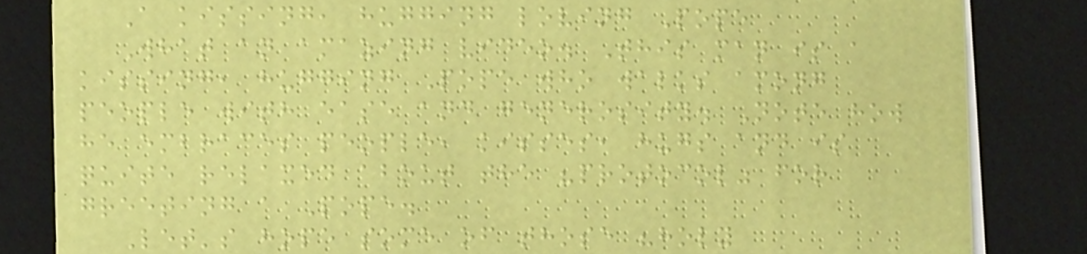A kissing, hugging loving Pope
What an amazing video. This man is a
kissing, hugging Pope who walks among
people with ease and generosity. Note how
he embraces people, kisses, hugs and is
quite relaxed about the "protocol" for
greeting a Pope.
Let's hope some of those "holy
